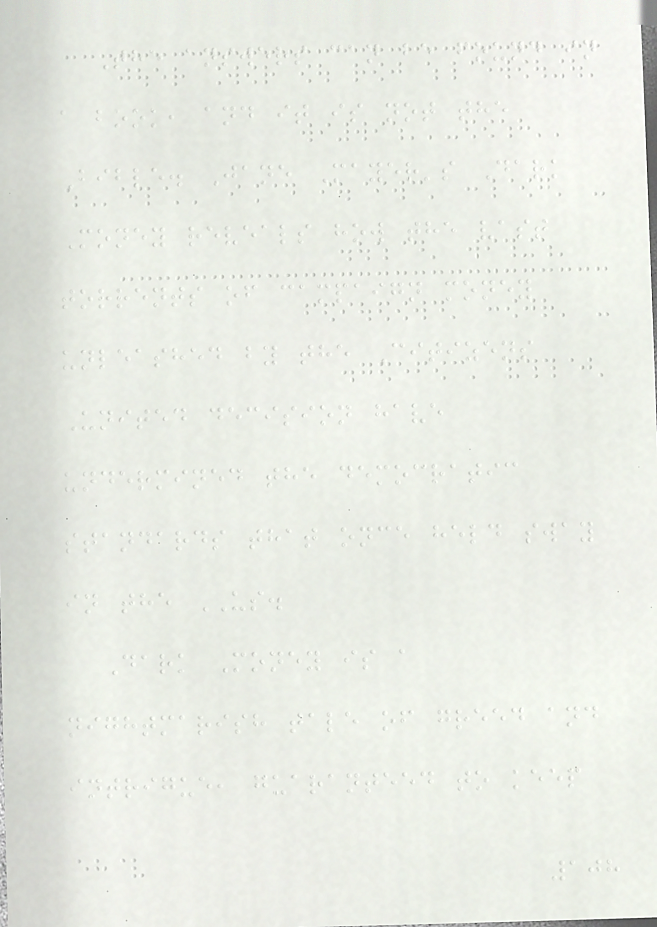The answers can be found in
a book, and it is not the
Bible. Jane Mayer's Dark
Money reveals how the vast
torrents of campaign money
unleashed by the Citizens
United decision have
undermined the democratic
standards that once held sway
in the US.
Dark Money is a
nightmarish tale of greed and
intrigue, guaranteed to keep
108
